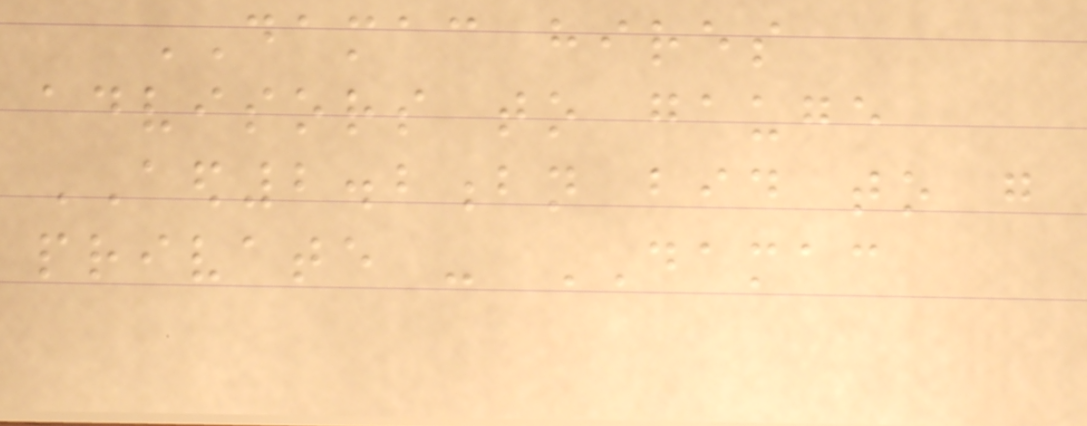DAMAC hires
advisors to gauge
AED2.2bn bid to go
private - DAMAC
